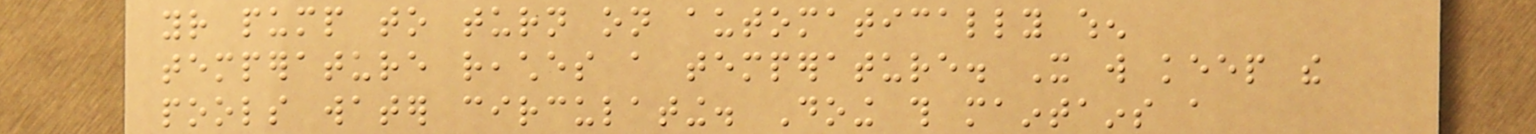your pump to turn on automatically when
temperature reaches a temperature. It will keep the
pools water circulating. Doing this maintains a
